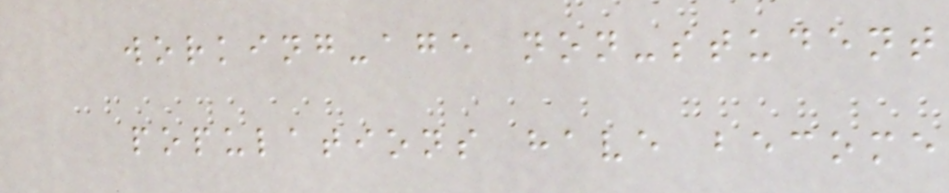working-age non-student
populations have become
